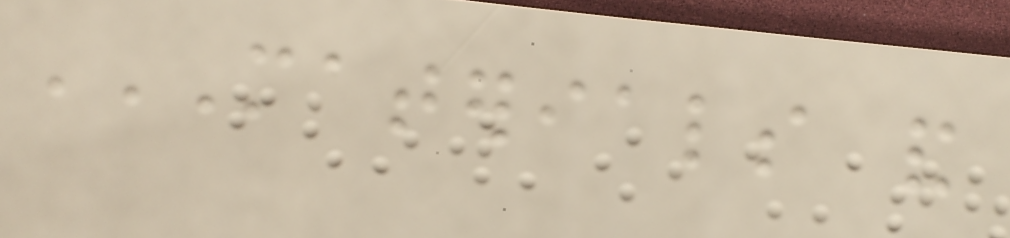MATERIALS AND
